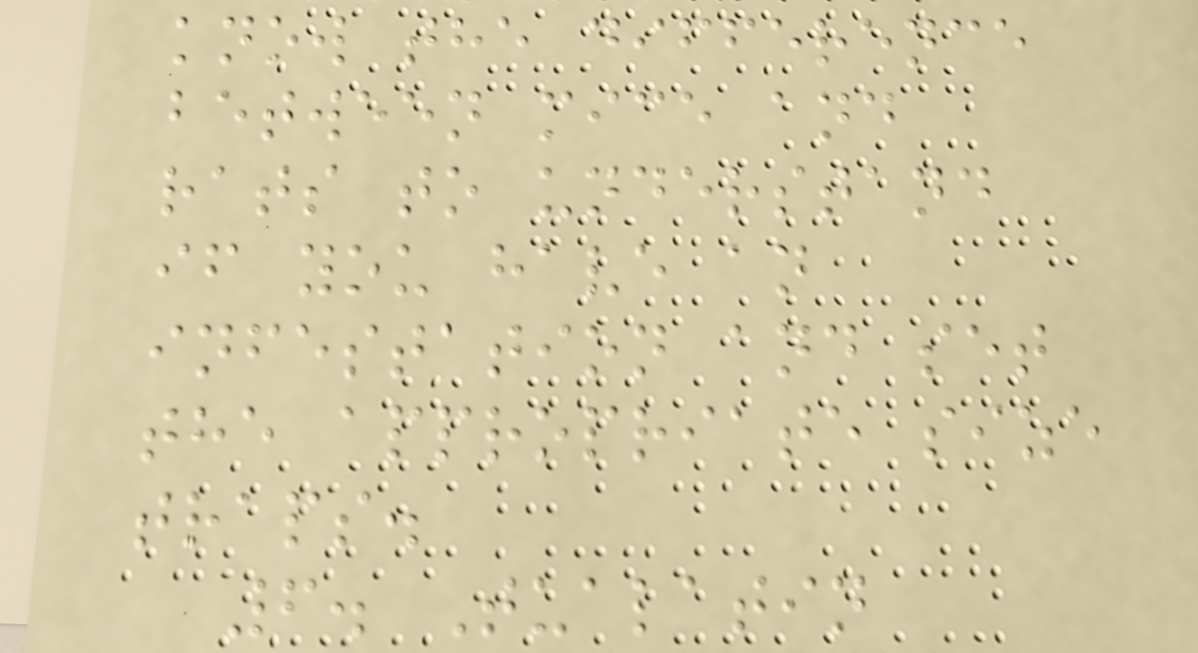know the difference
between mice and
rats to understand
if you have an
infestation and set
the appropriate size
traps.
6. Tualatin
